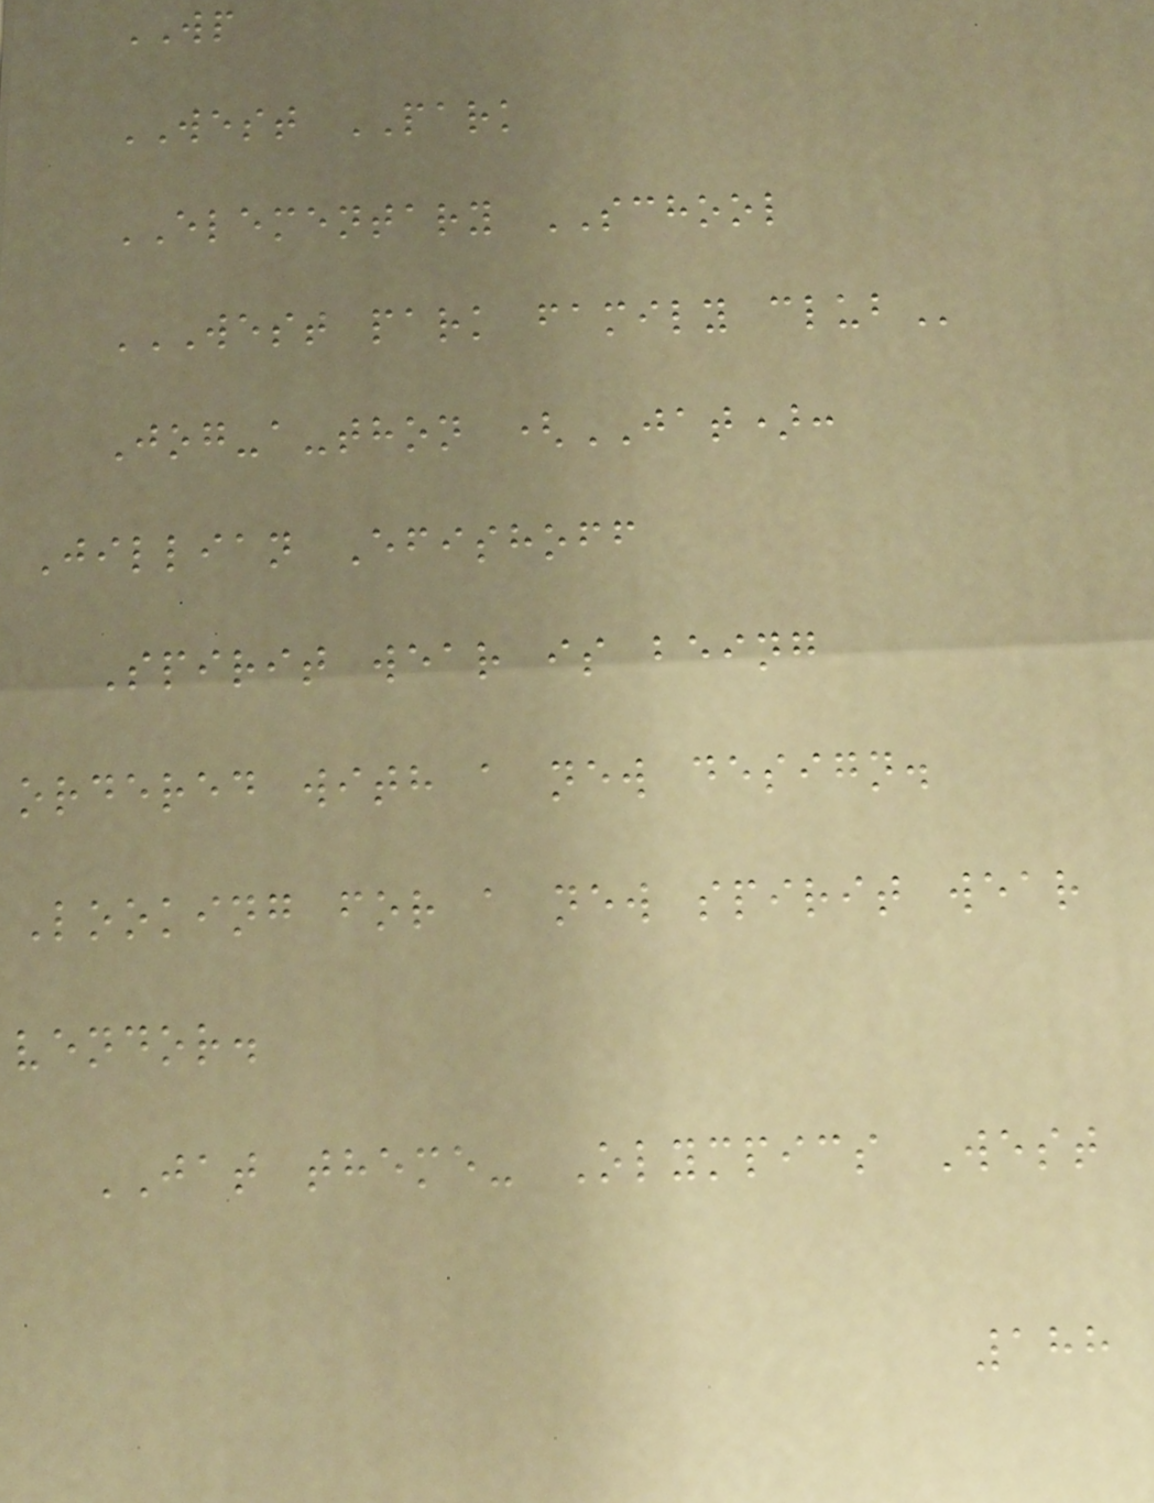WP
WEST PARK
ELEMENTARY SCHOOL
WEST PARK FAMILY CLUB
Jog-a-thon (JAT):
Jillian Efishoff
Spirit wear is being
ordered with a new design.
Looking for a new spirit wear
vendor.
JAT theme- Olympics West
188
